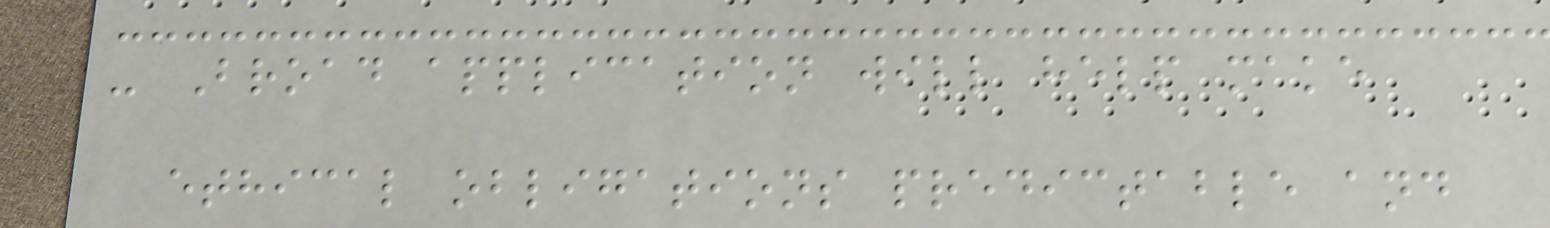- Broad application will help make
ethical obligations predictable and
